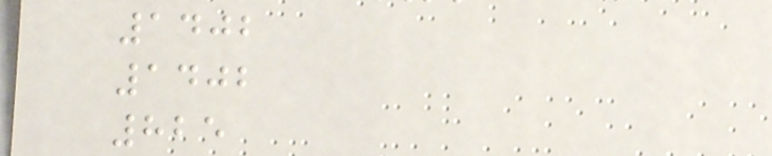1402
1402
825
